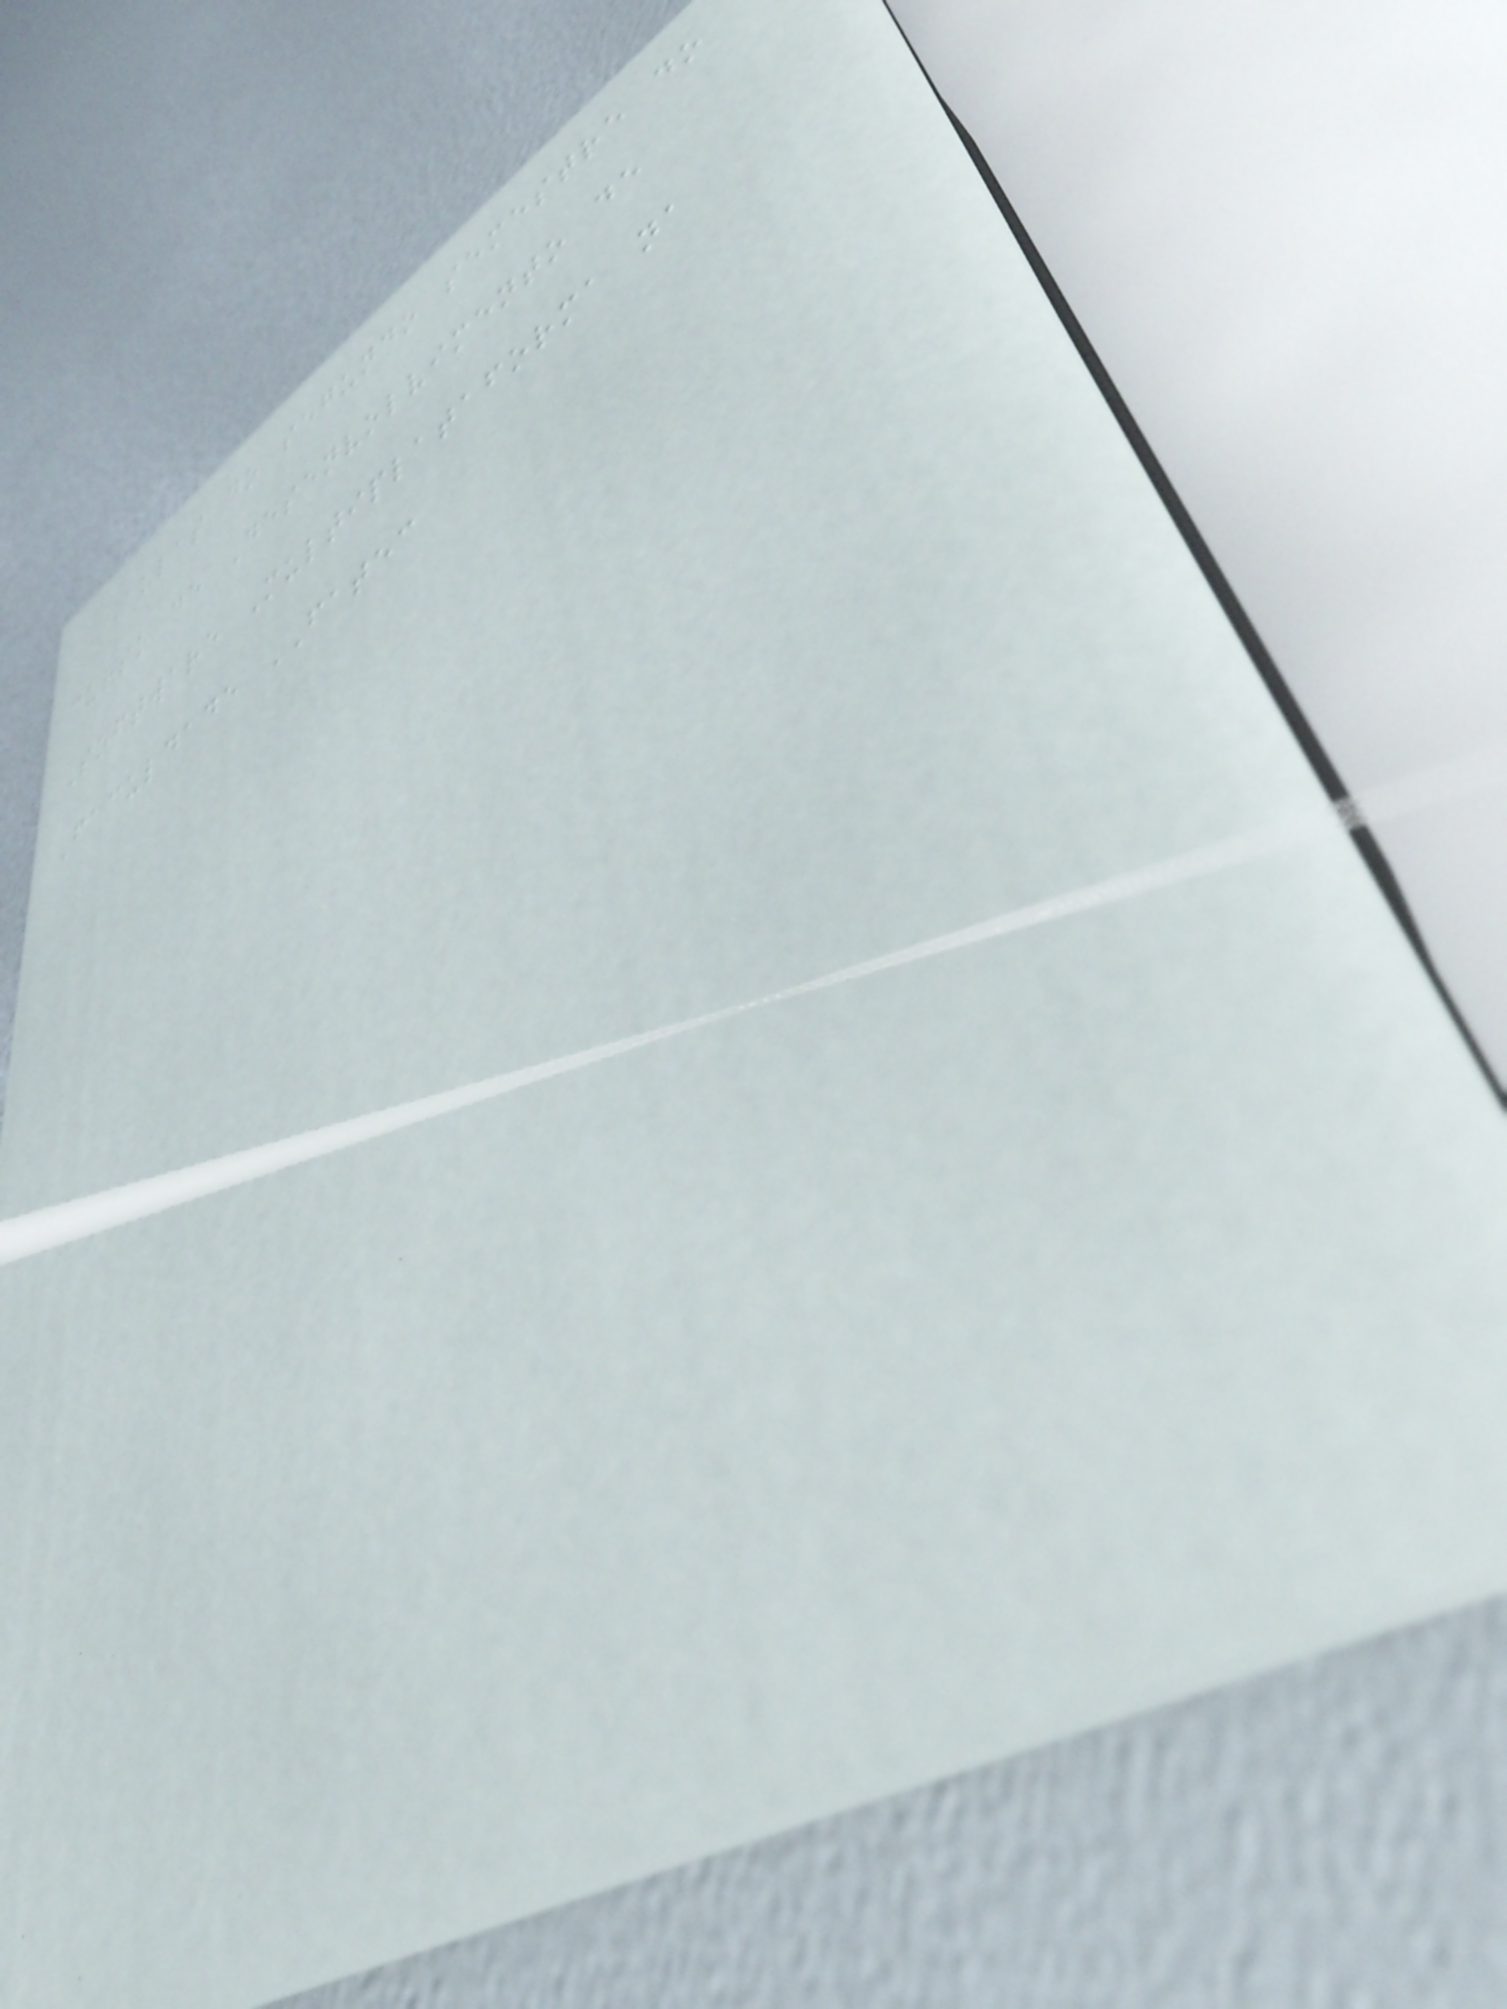Aulas do segundo semestre do
curso de Desenvolvimento de
Software Multiplataforma na
Faculdade FATEC
